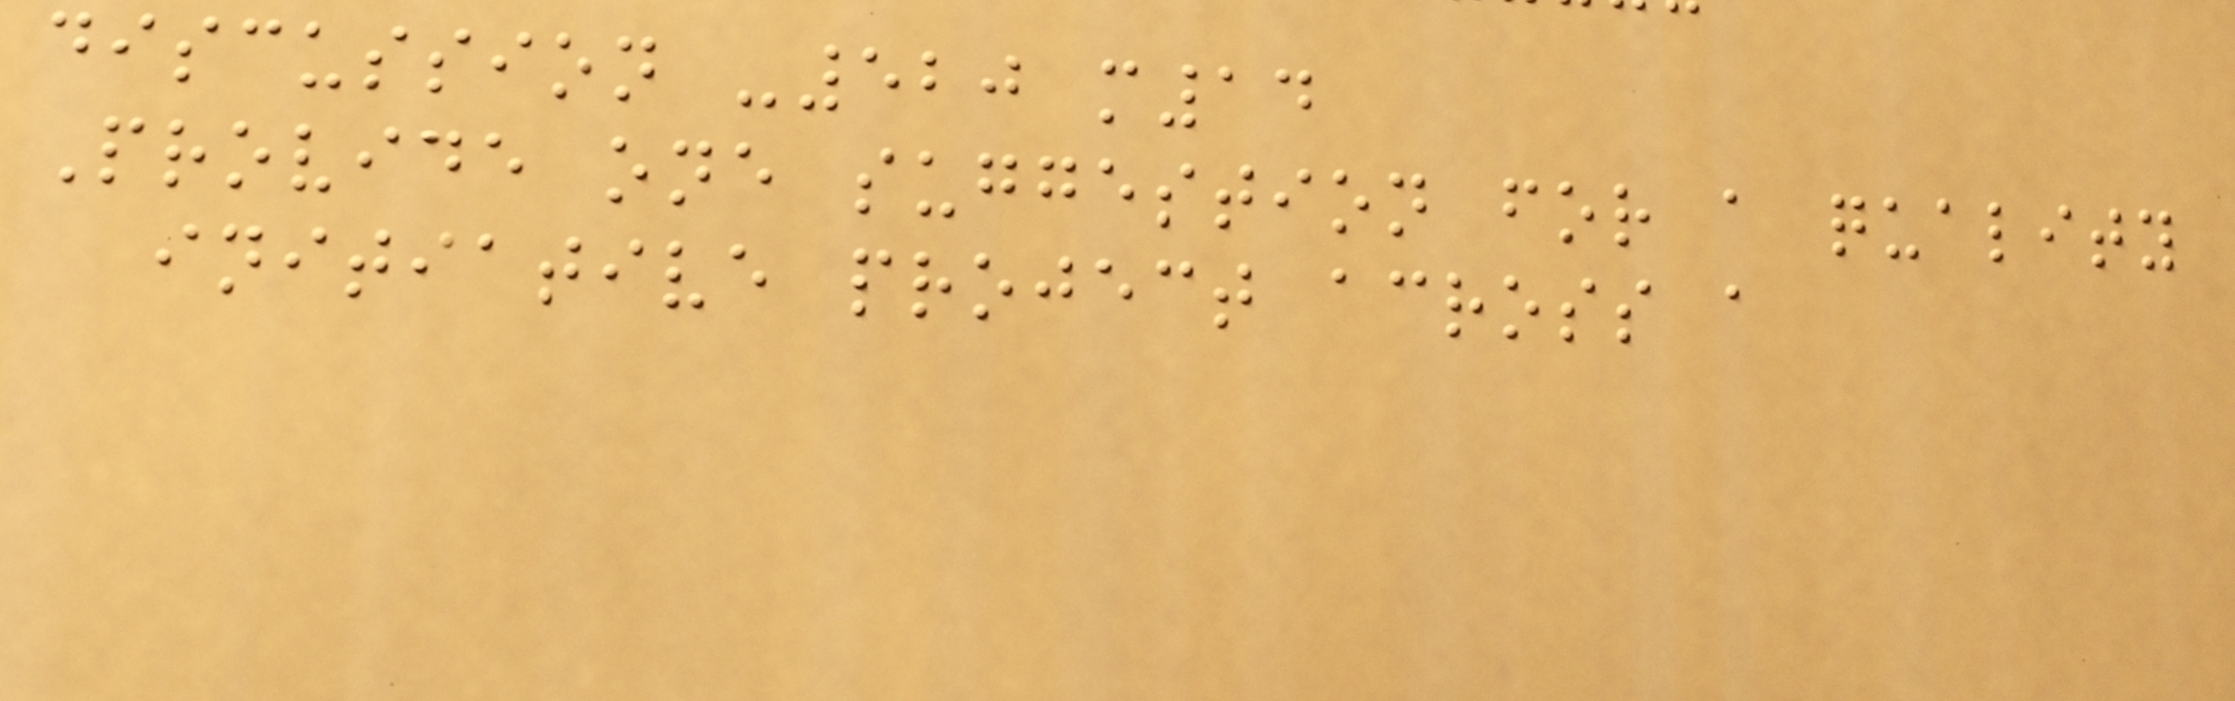discussion -520 m14
Provide one suggestion for a quality
initiative project across a
